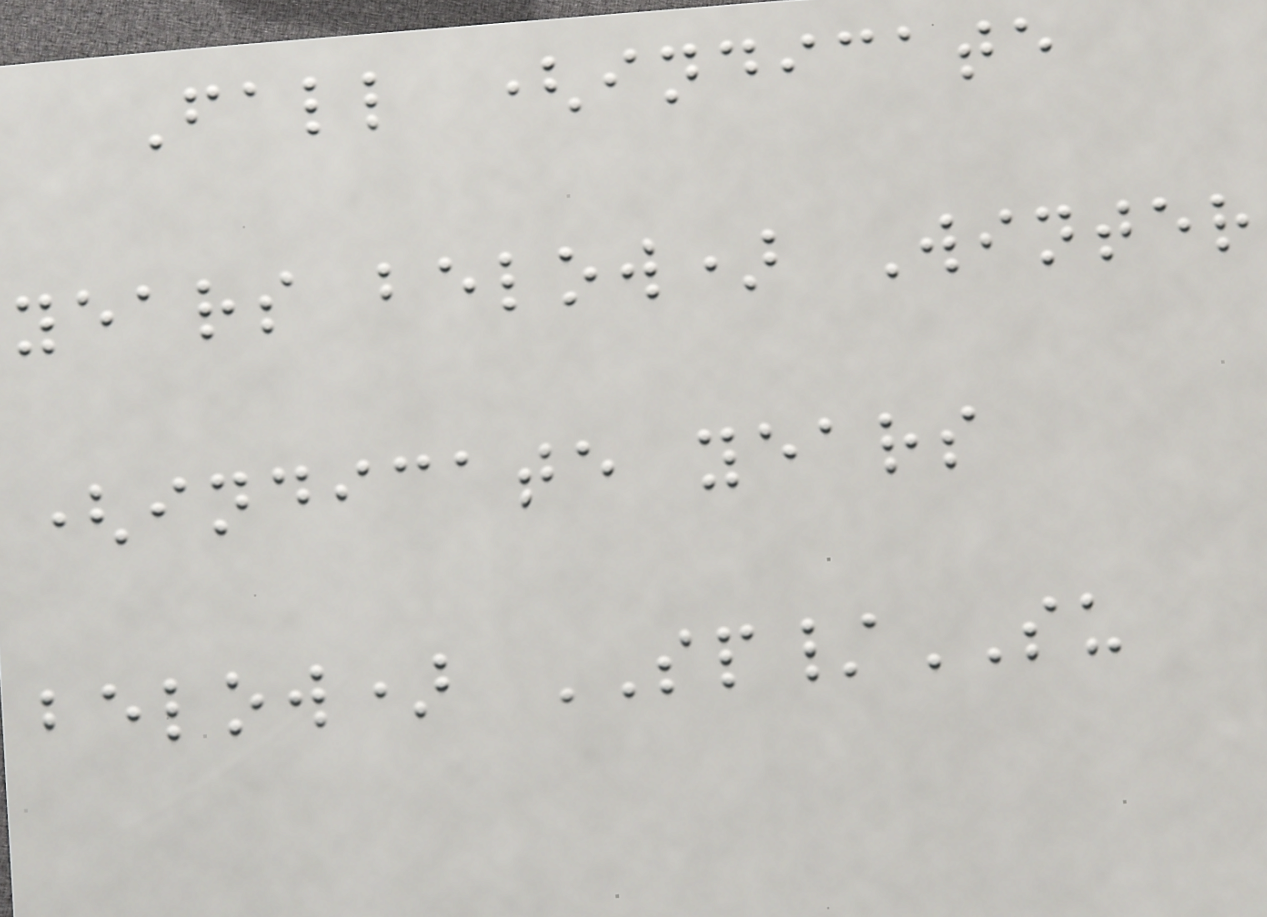Fall (indicate
years below) Winter
(indicate years
below) SP/SU
